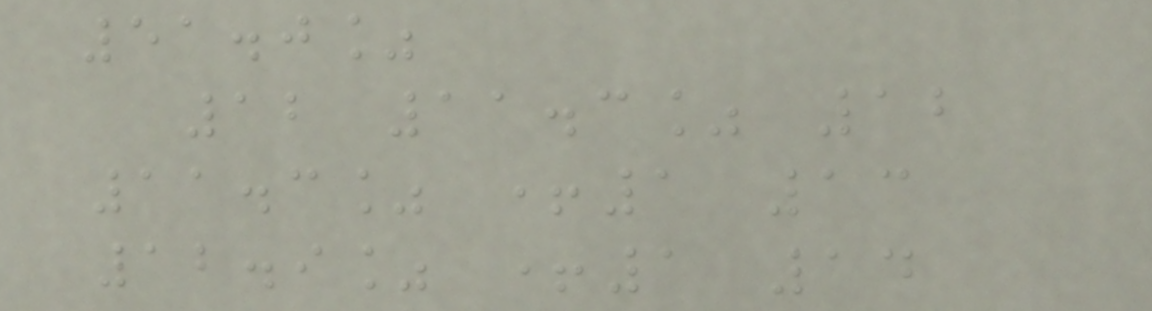51.0%
12 11.3% 12
11.3% +1 13
12.9% +1 14
